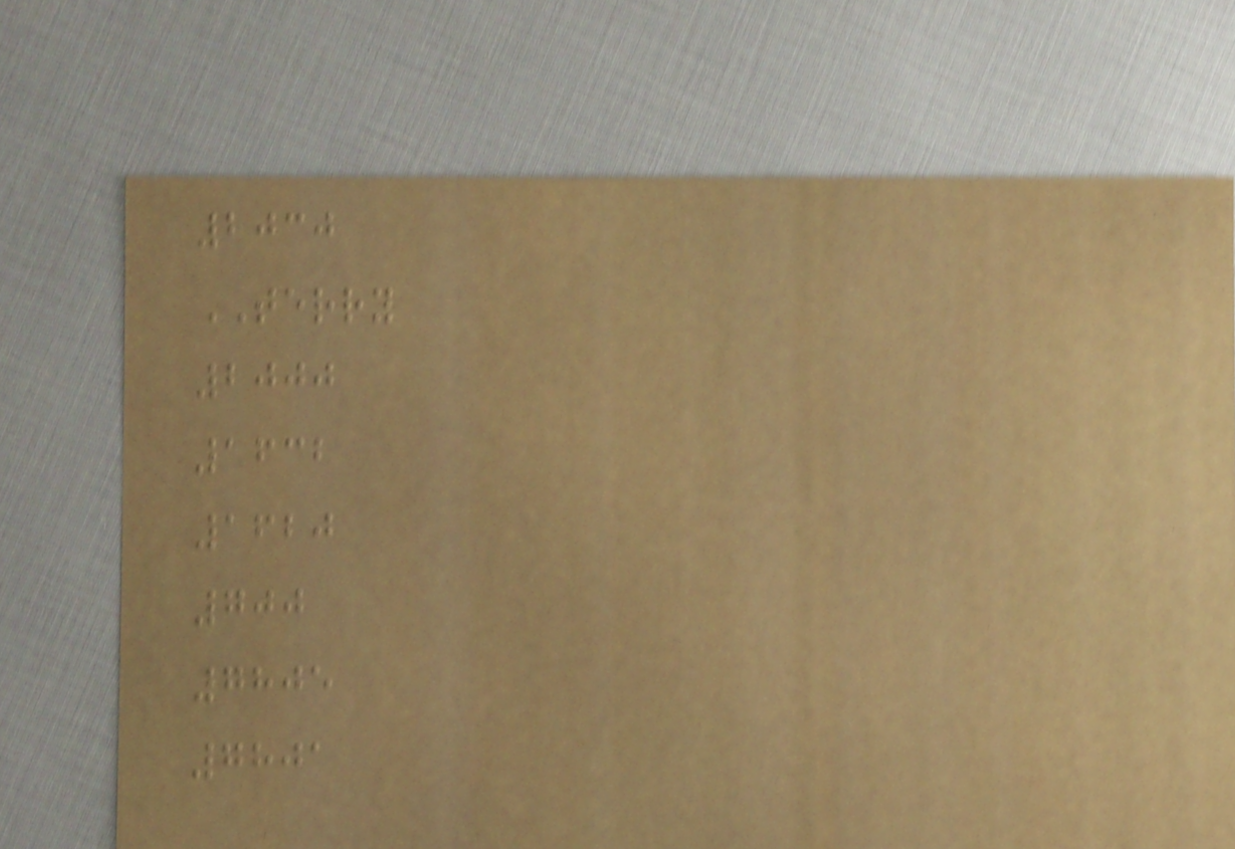2030
TERRY
2000
1632
1620
700
7805
7801
